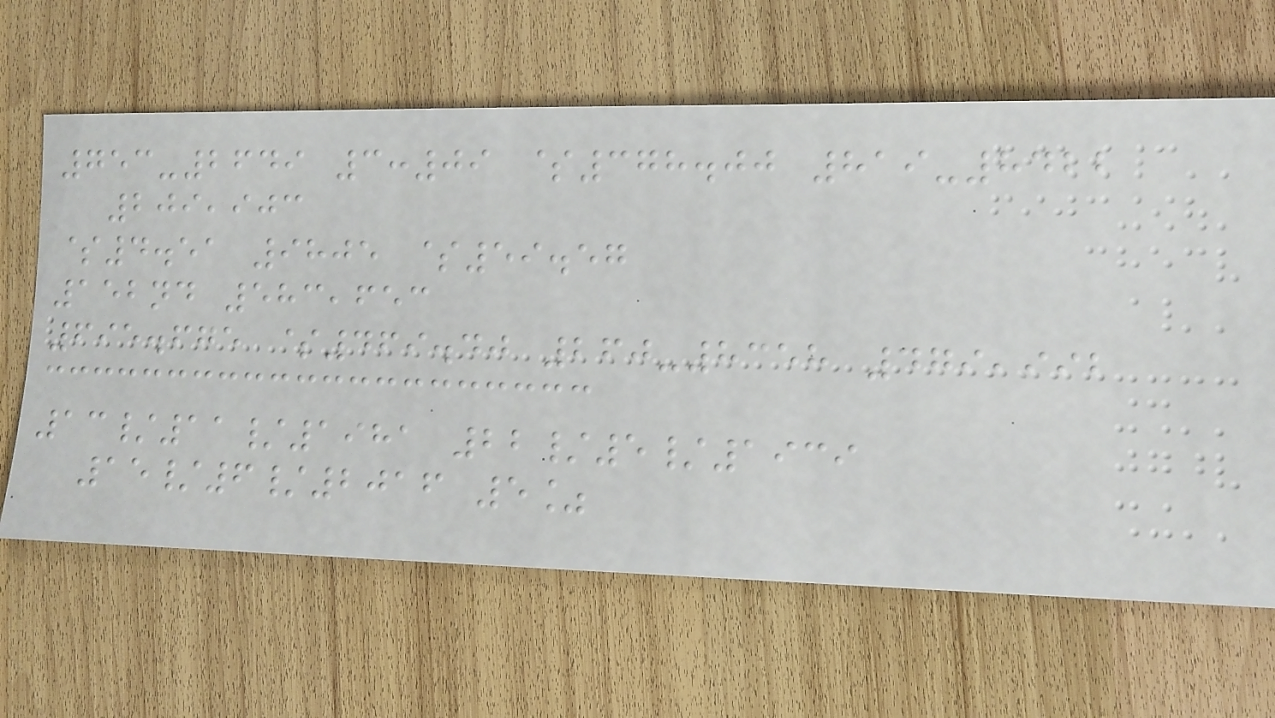753-2649 3:09 $378.00 819-8422
209,903
$4.51 9805 $59.57
152nd 583,653
695.675 $469.40 260-8358 479,992
13/11/1981 22/5/1939
15/6/2016 5%
